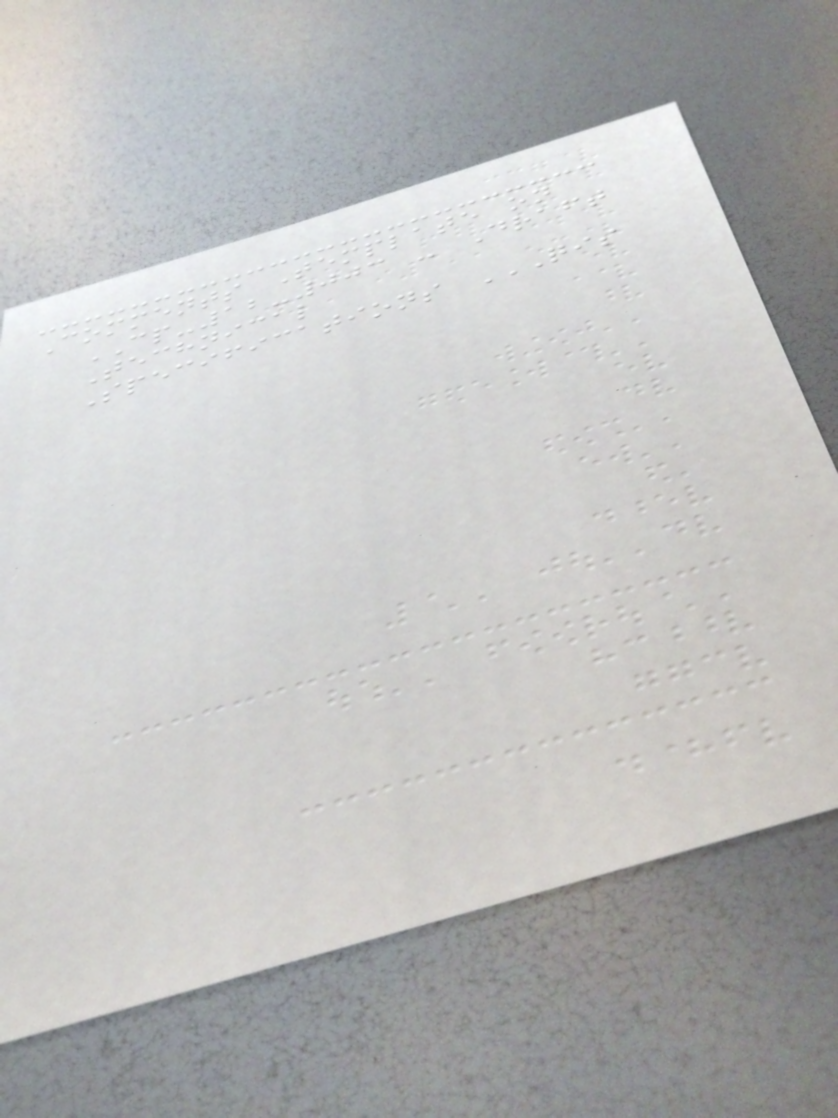Comments Template on
CP-12-003 - Draft
Technical
Specifications QIS
